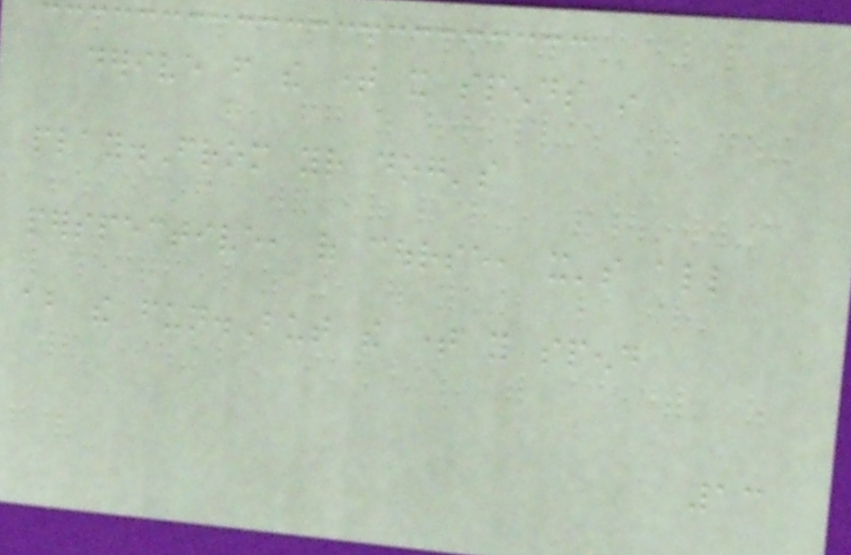derive from the time it spends in
play.From your dog's
perspective, of course, it's all
about the fun.But the time you spend
13
